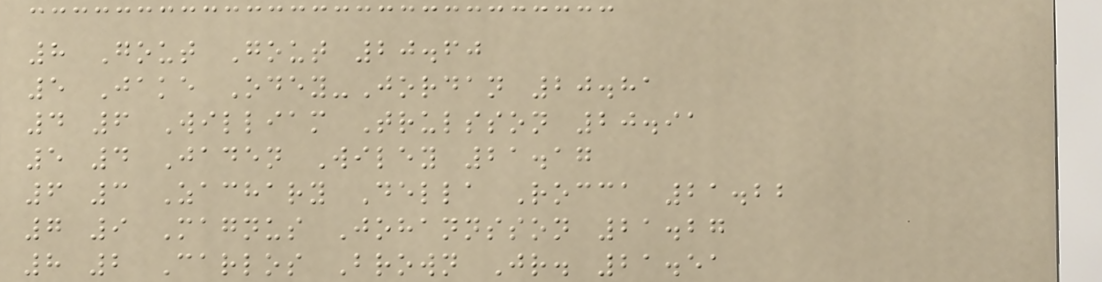8 Gout Gout 20.60
5 Jake Odey-Jordan 20.81
4 6 William Trulsson 20.91
5 4 Jaden Wiley 21.17
6 3 Zachary Della Rocca 21.22
7 9 Magnus Johannsson 21.27
8 2 Carlos Brown Jr. 21.51
